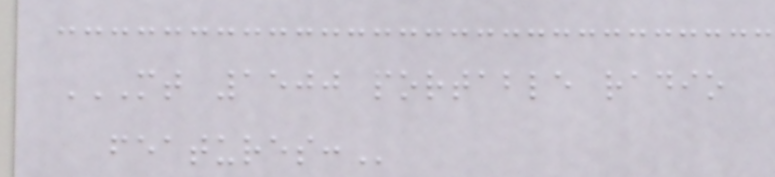MT 1500 PORTABLE RADIO
FEATURES:
